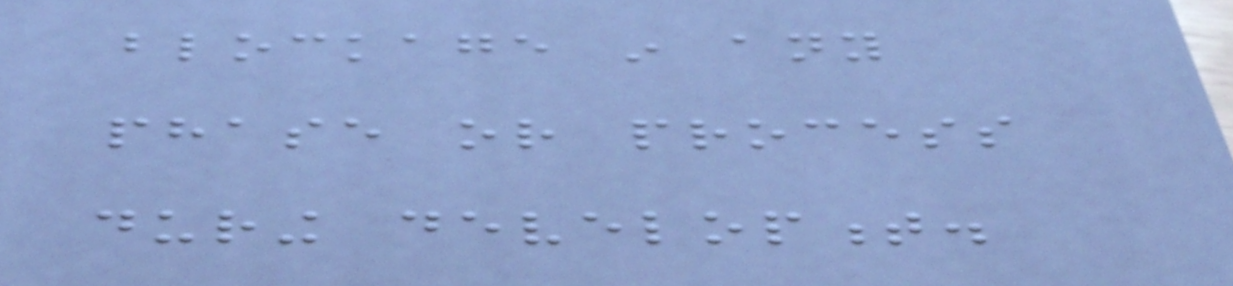blockage in any
phase or process
during development.
